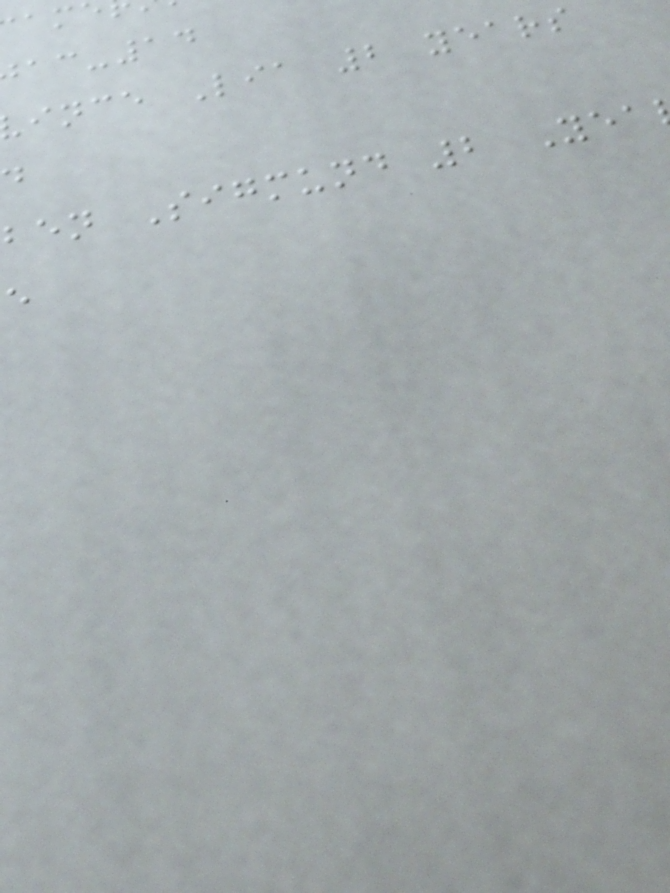-14
ince Lia 2 years
ben Sigmund 2 Yea
